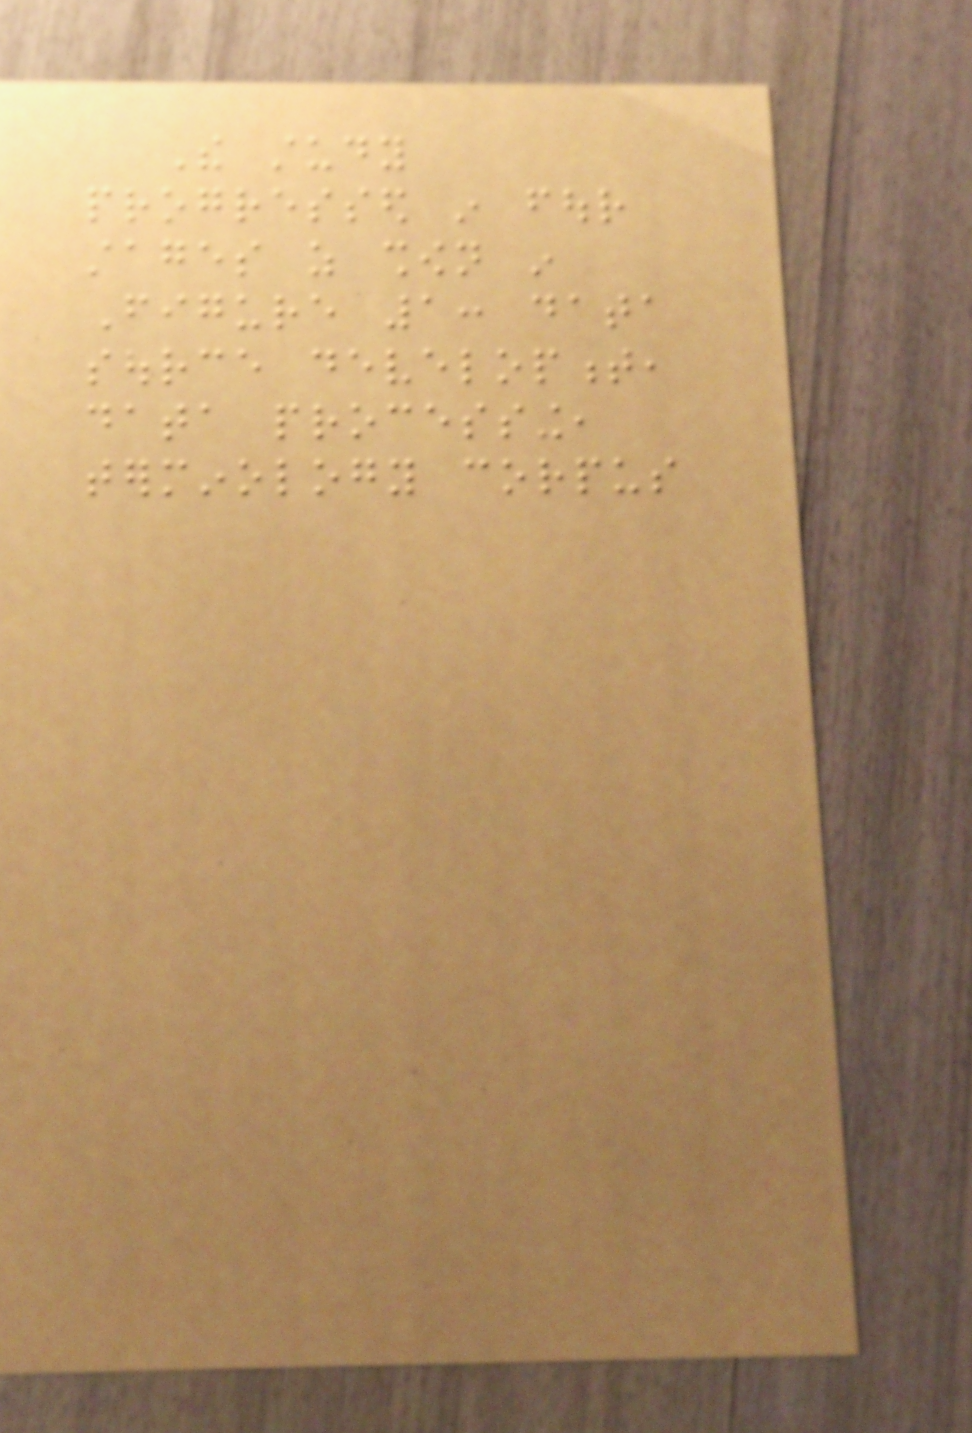The study
progressed in four
stages as shown in
Figure 1: data
source development,
data processing,
terminology corpus
